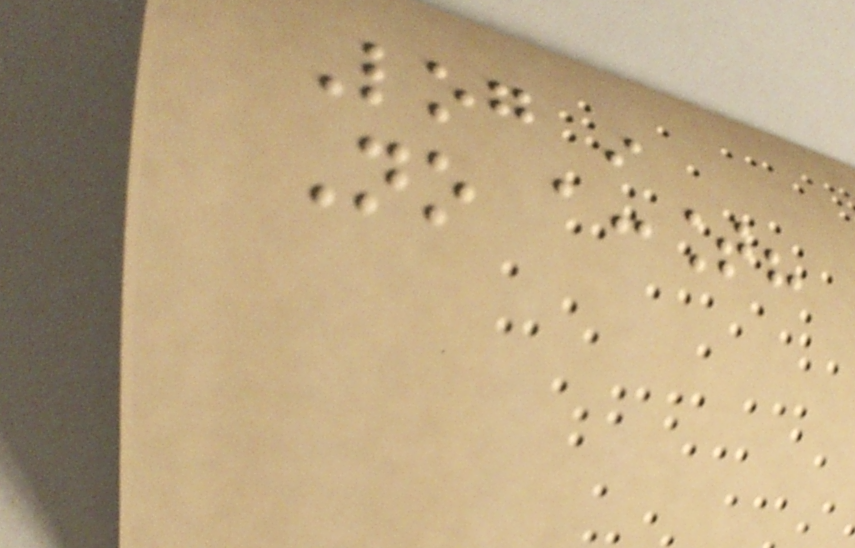Log in
No account?
